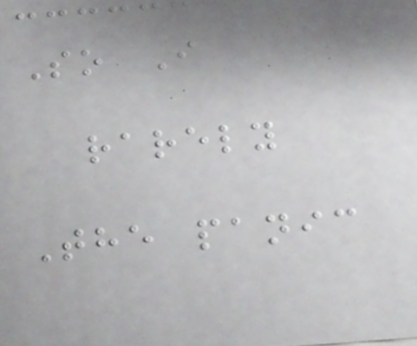So I
rarely
The panic
